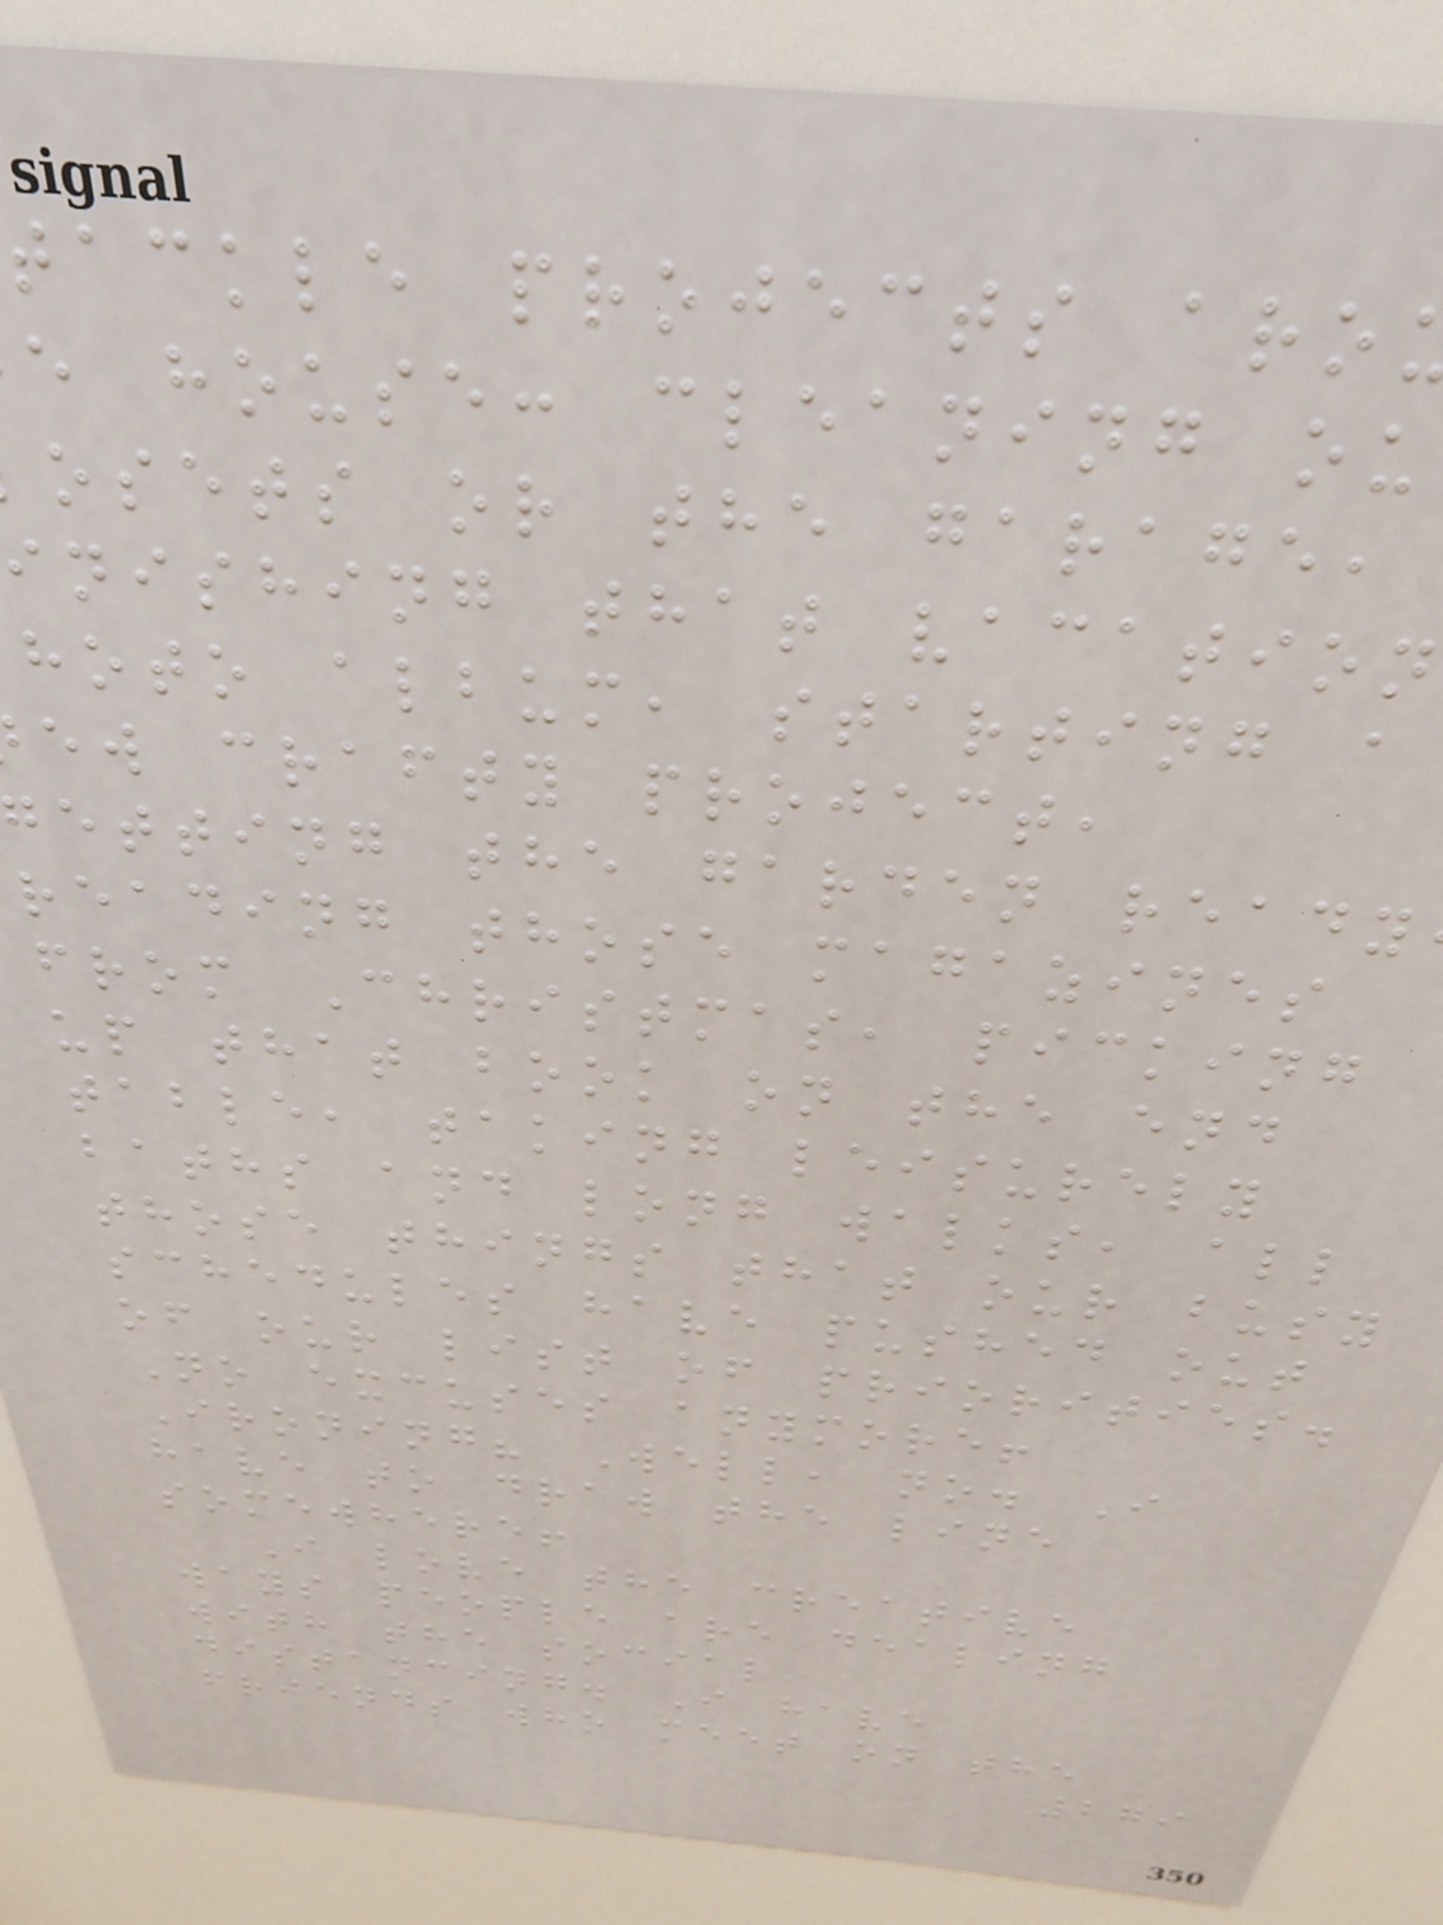tackle projects aro
e house: cleaning ou
osets or the garage,
inishing that vacation
hoto album, starting a
ew crafty project,
etting the garden ready
reading those magazines
from Christmas, picking
up that book on the end
table, taking leisurely
baths and long walks, all
those things that our busy
schedules have pushed out
of our list of priorities.
No excuses anymore!
Ironing? Well, no. I
have to draw the line
somewhere!
I love the creative
ways people are dealing
with the social
distancing. I have
friends who meet on the
279
